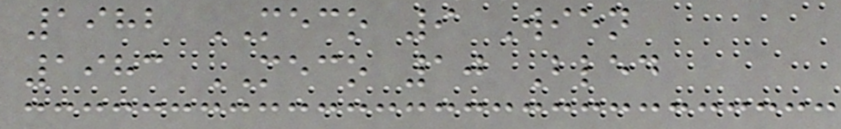1982 MECO 9 Wien
1983 MECO 10 Bled
